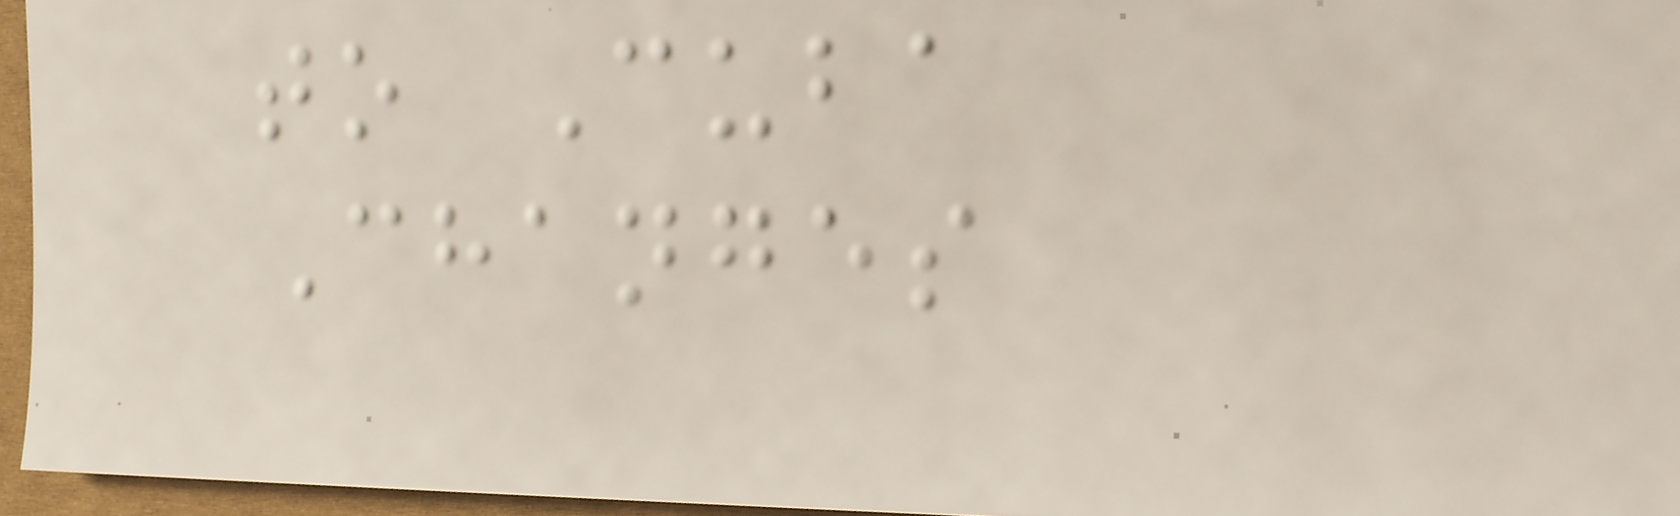to Cuba
Changes
